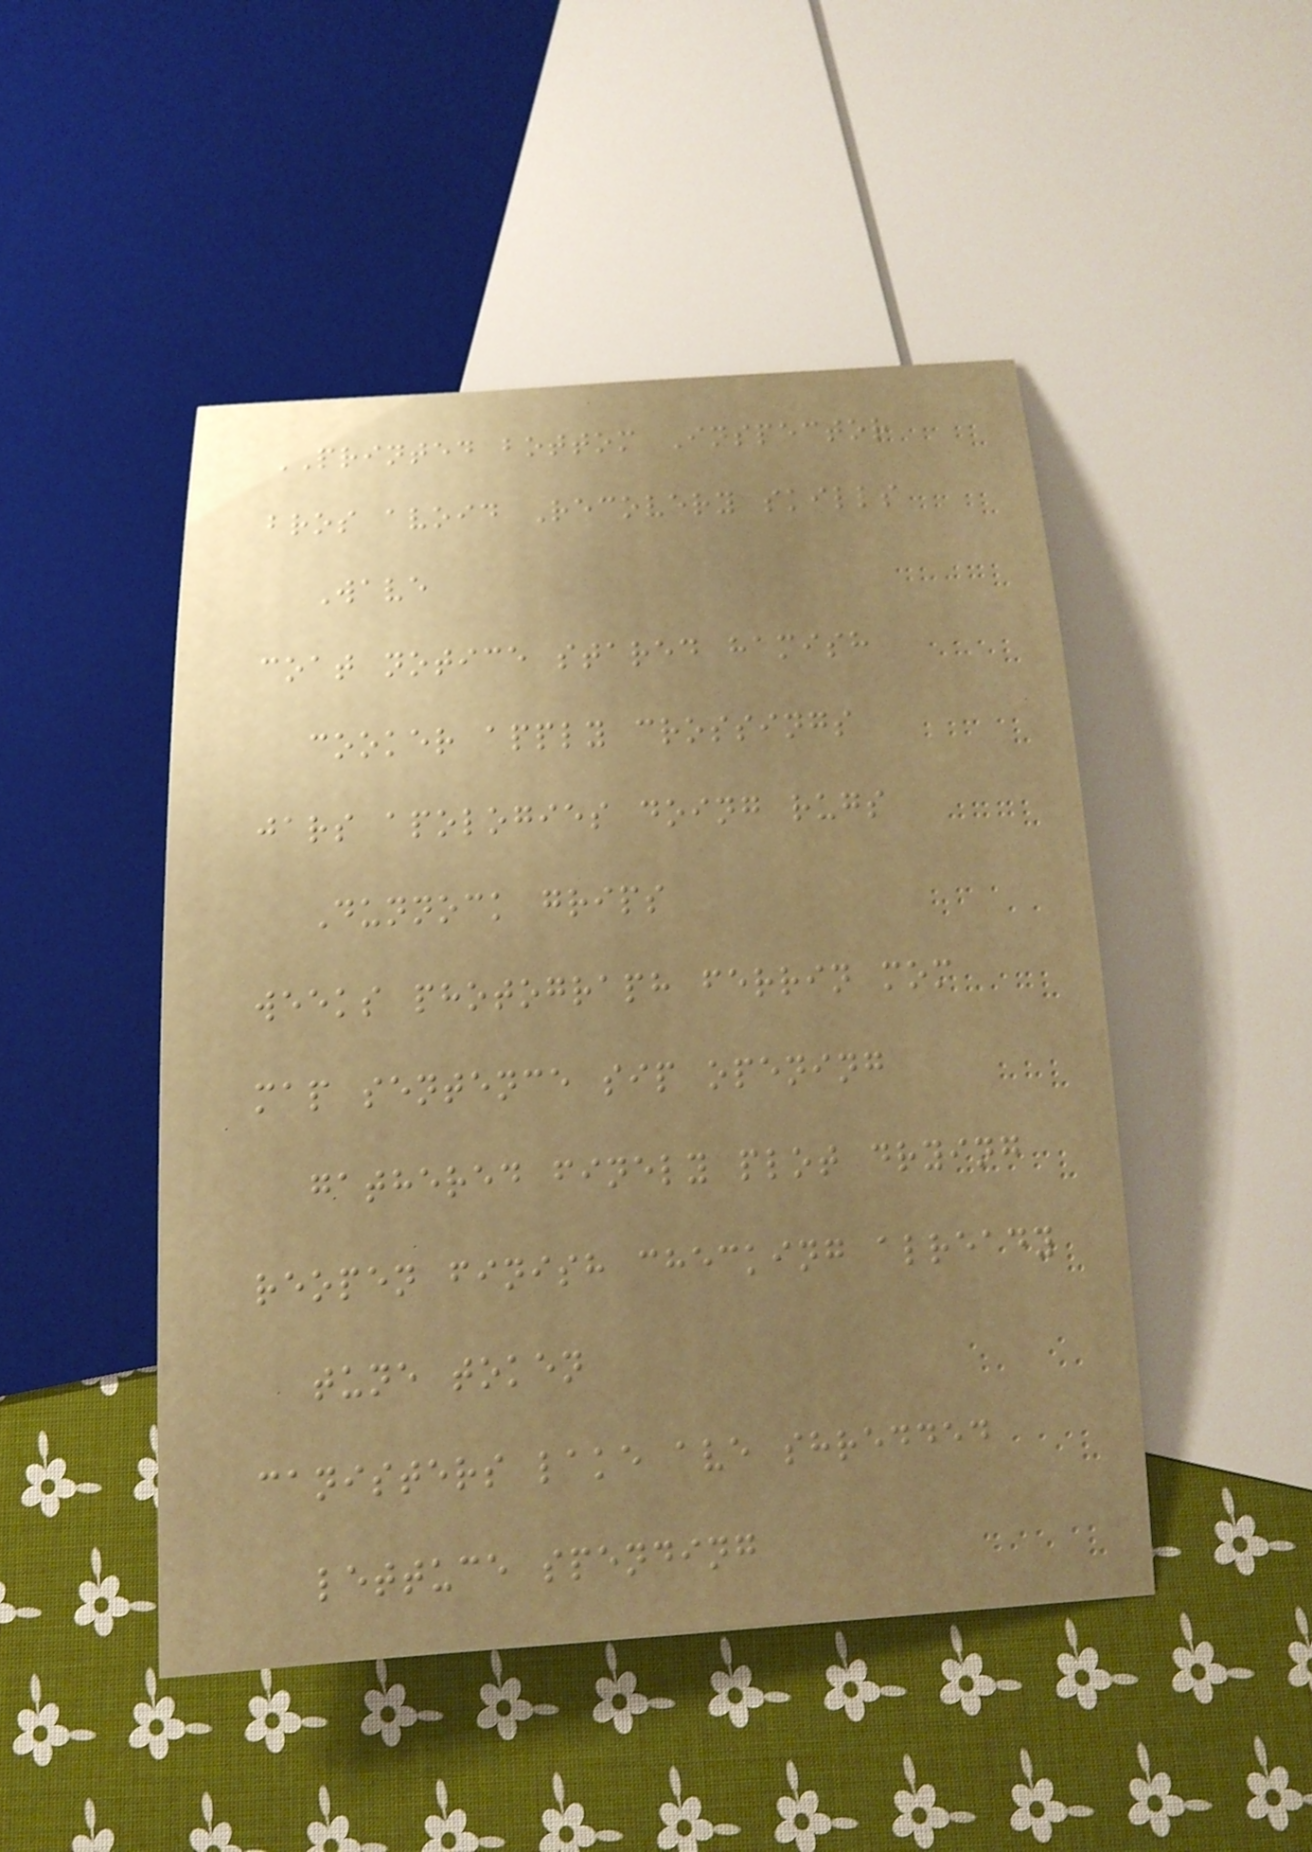PRINTED bottom Inspector
bros avoid Recovery skills
Wave
coat notice stared hamish
cooker apply crossings
jars apologies doing rugs
Dunnock grips
weeks photograph ferrin mom
map sentence sip opening
gathered finely plot drying
reopen finish checking already
tune token
canisters lake ave shredded
lettuce spending
